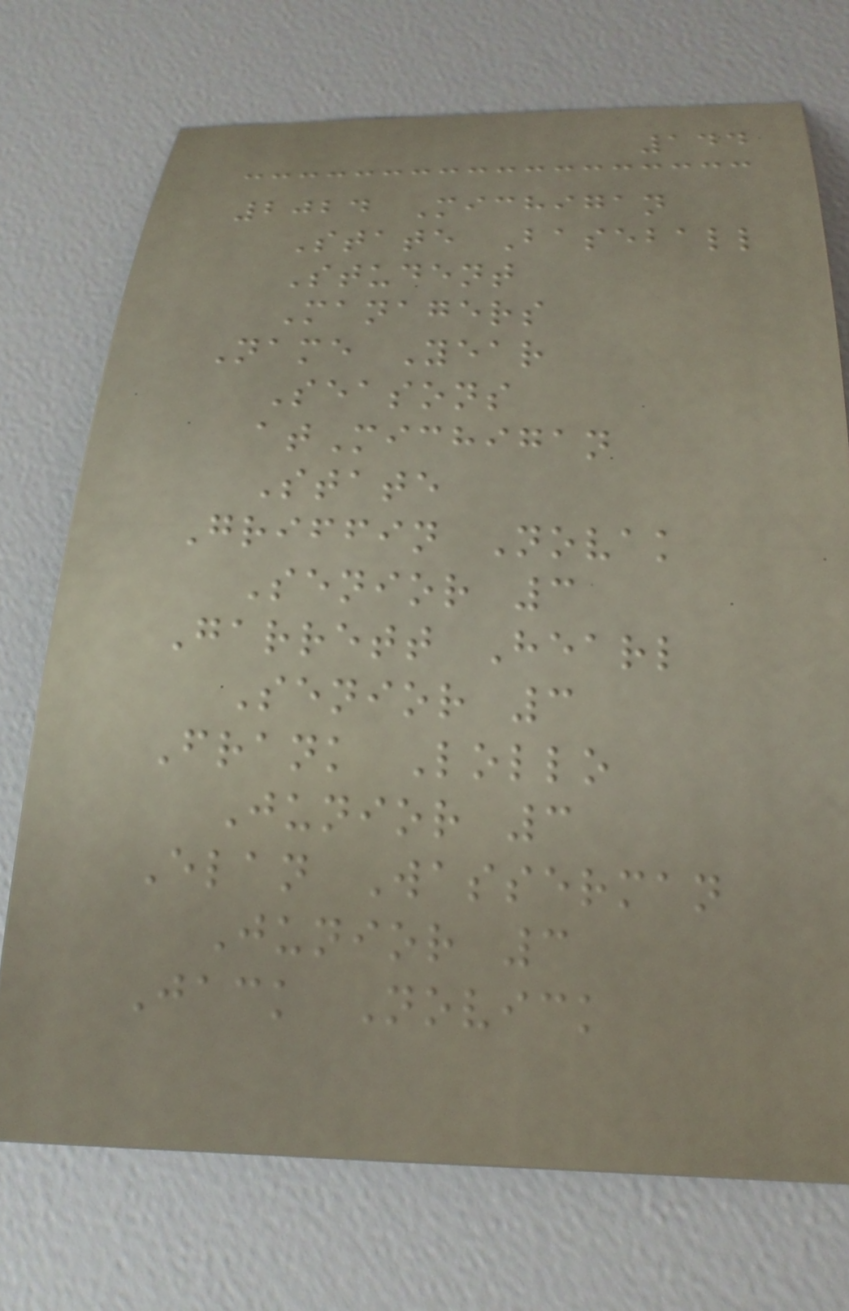144
2024 Michigan
State Baseball
Student
Managers
Name Year
Seasons
atMichigan
State
Griffin Novak
Senior 3
Garrett Hearl
Senior 3
Frank Lollo
Junior 3
Elan Wasserman
Junior 3
Jack Novick
